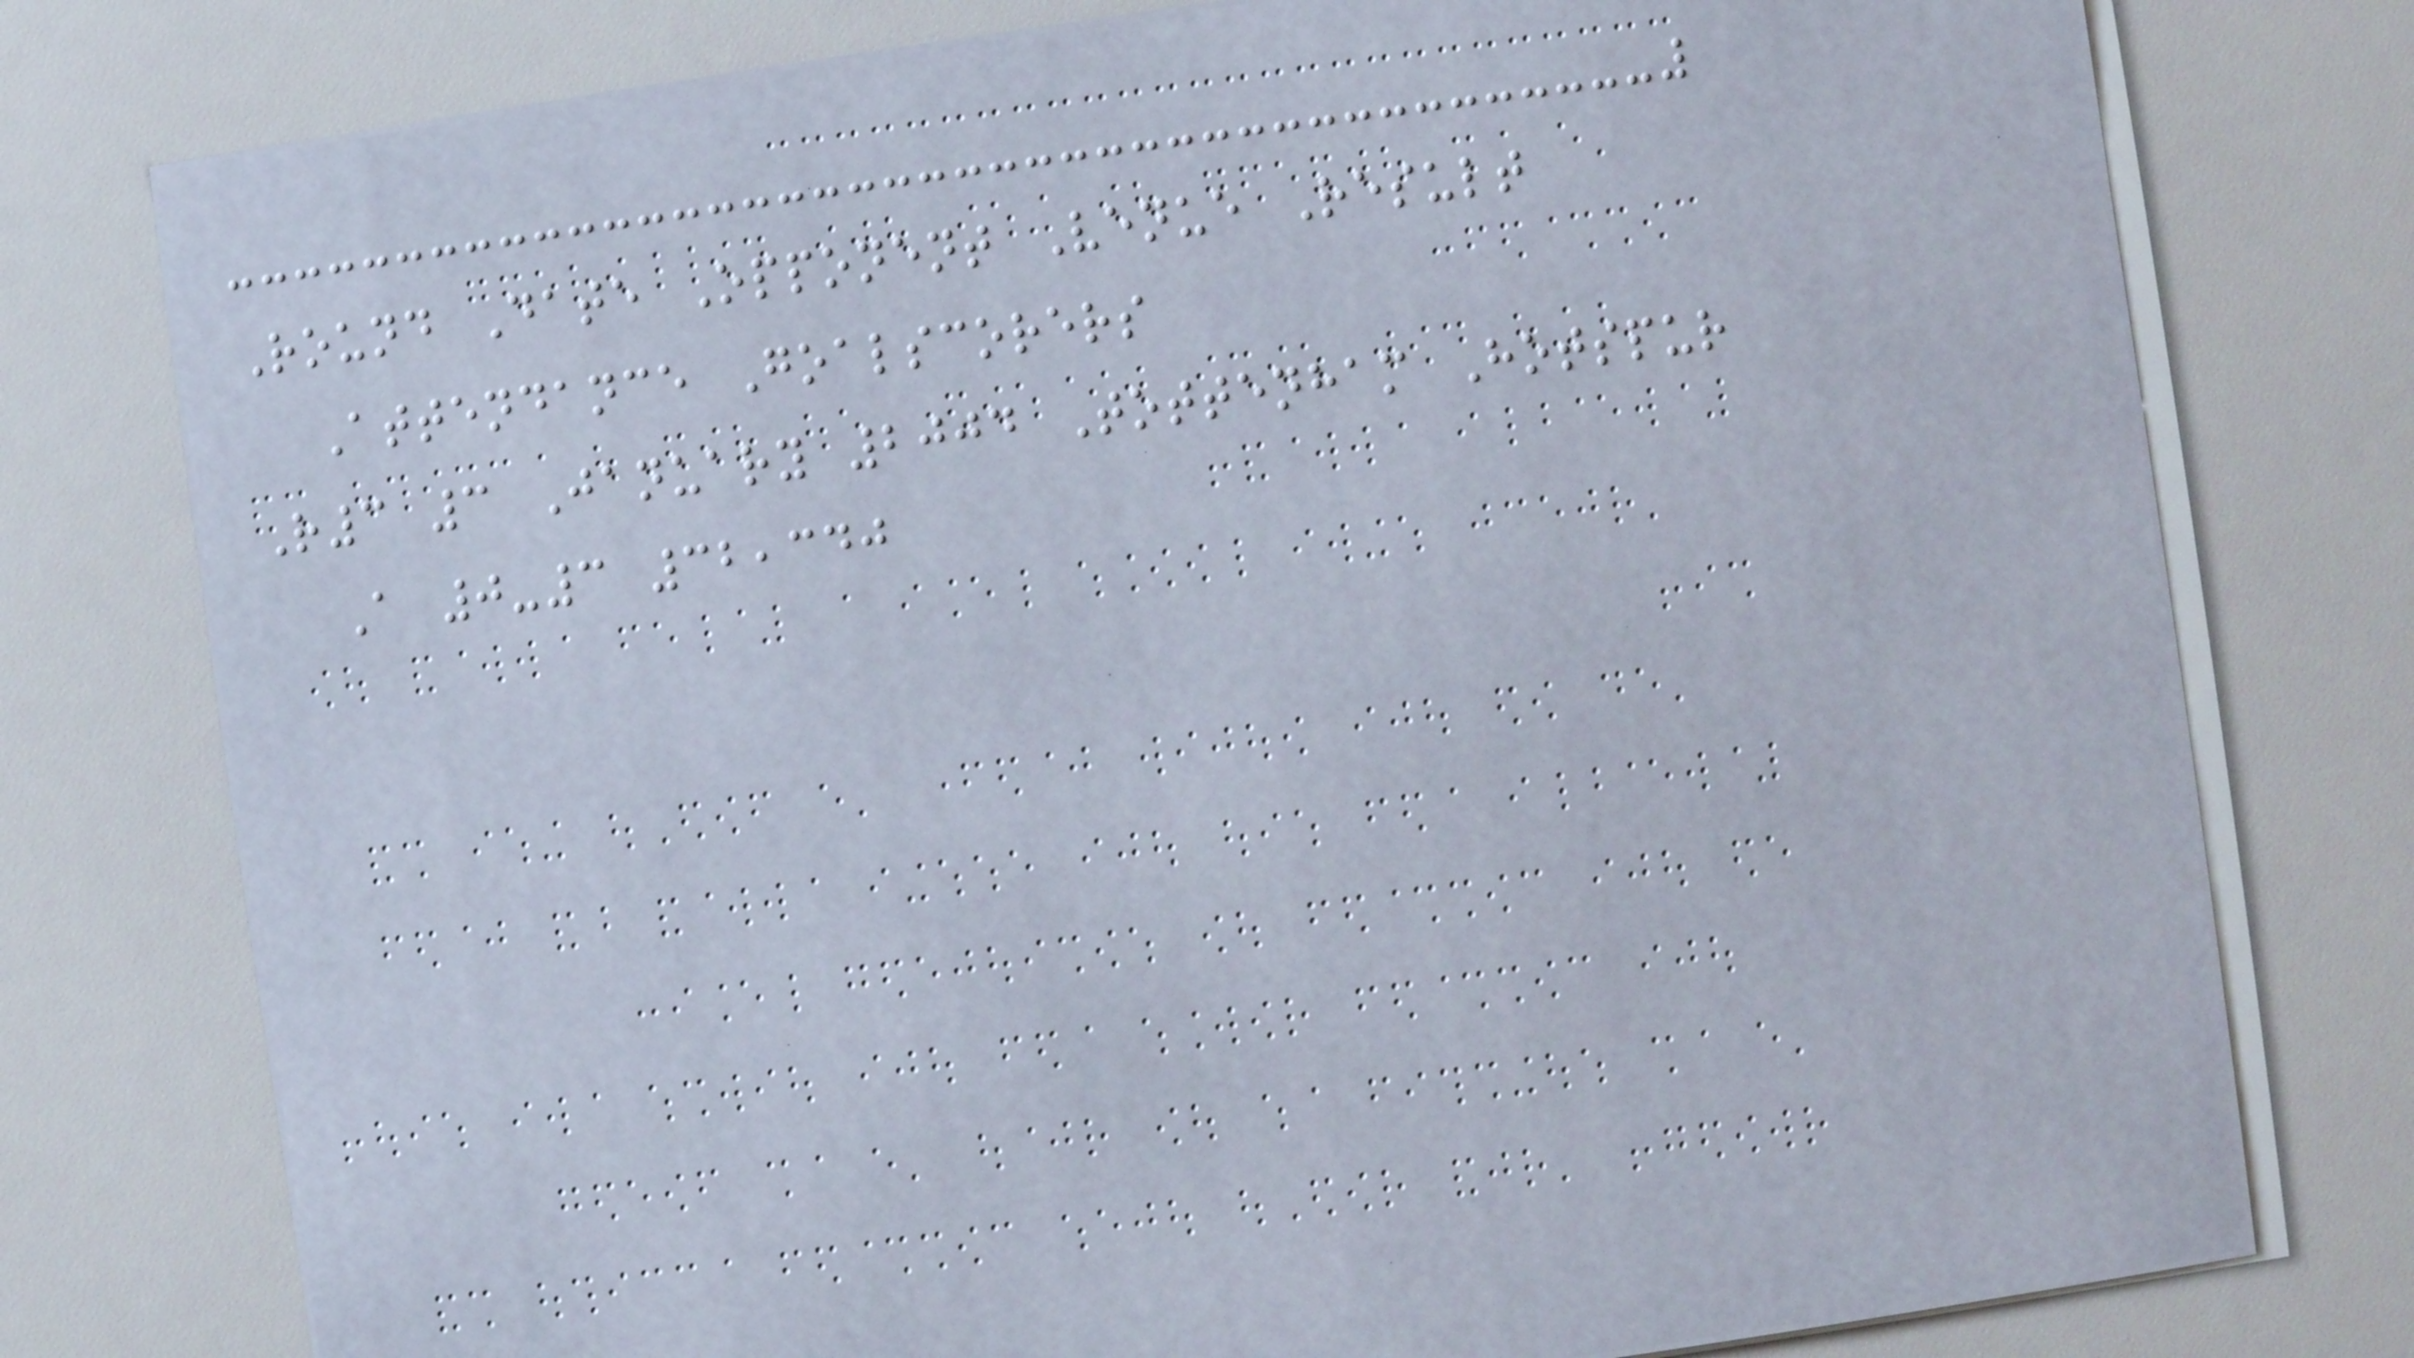Round Date Opponent Venue Result
Attendance Goalscorers
R3 3 January 2004 Tottenham Hotspur
A 0-3 32,340
